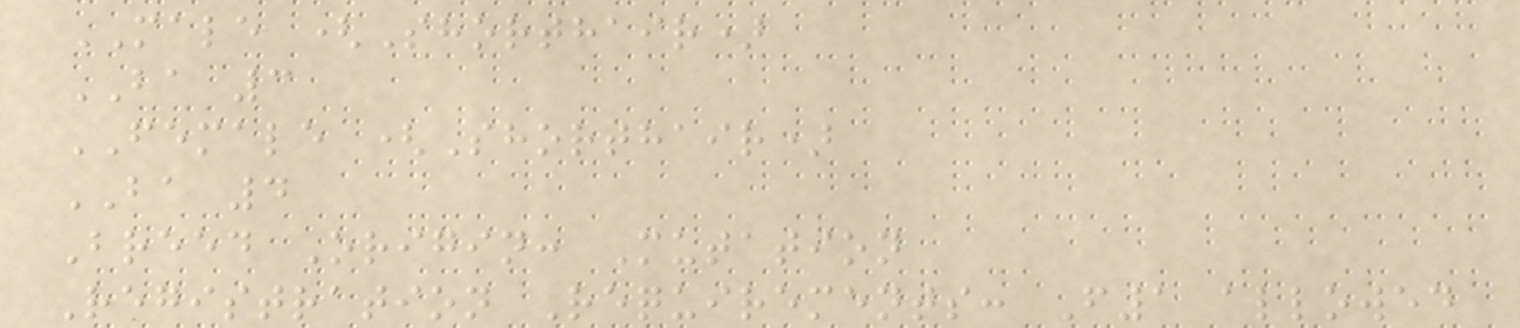MALE (Shorthair)
BA 3
FEMALE (Shorthair)
BA 4
Breed Origin: Mutation
Registration Requirements: F1 allowed
